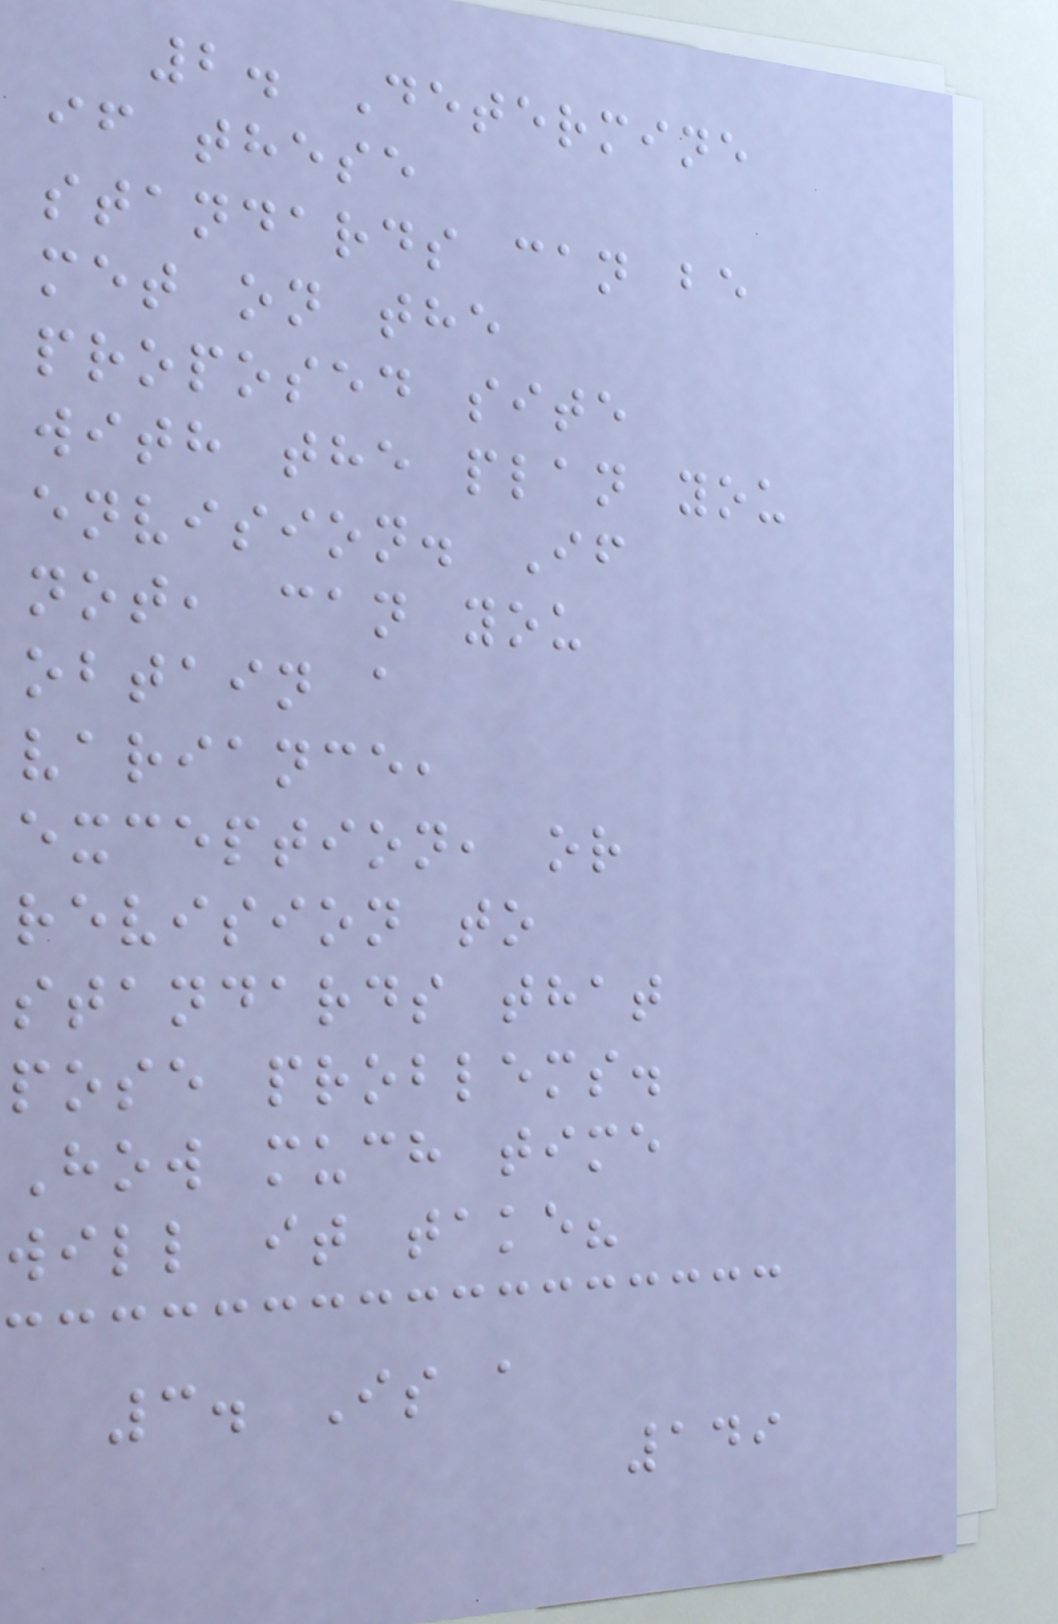2. Determine
if these
standards can be
met on the
proposed site
with the plan you
envision. If
not, can you
obtain a
variance,
exception, or
revision to
standards that
pose problems.
How much time
will it take?
3. Is a
149
